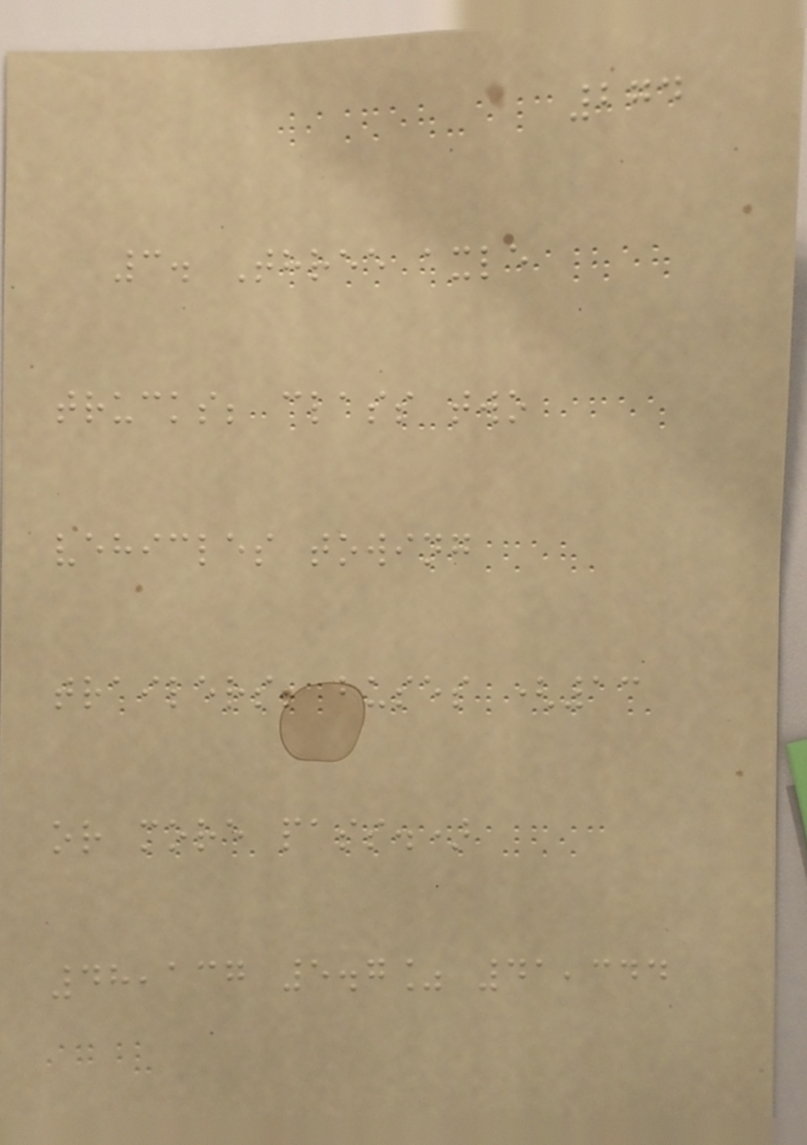274
3. Three axle
trucks; class two
vehicles towing
trailers; buses (13
or more pass.)
48,137 5.7% 41,344
